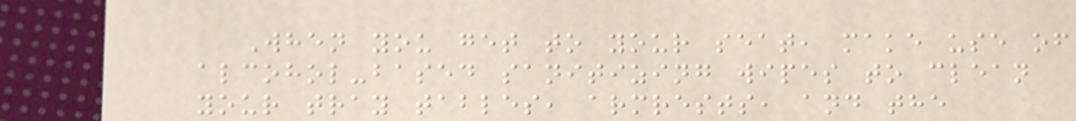When you get to your seat, make use of
alcohol-based sanitizing wipes to clean
your tray tables, armrests, and the
